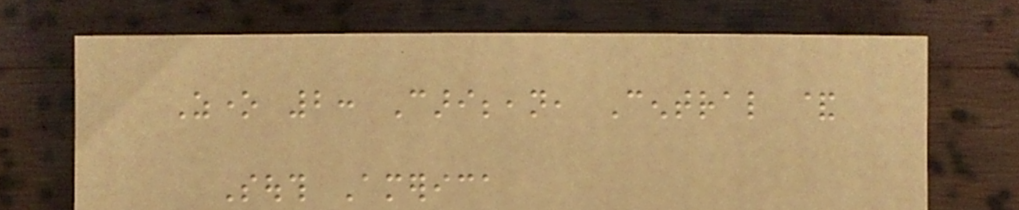Zone 2: Caribbean, Central &
South America
